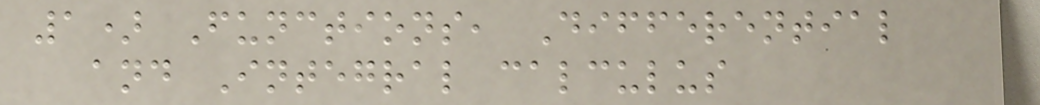1) Functions, Differential
and Integral calculus
